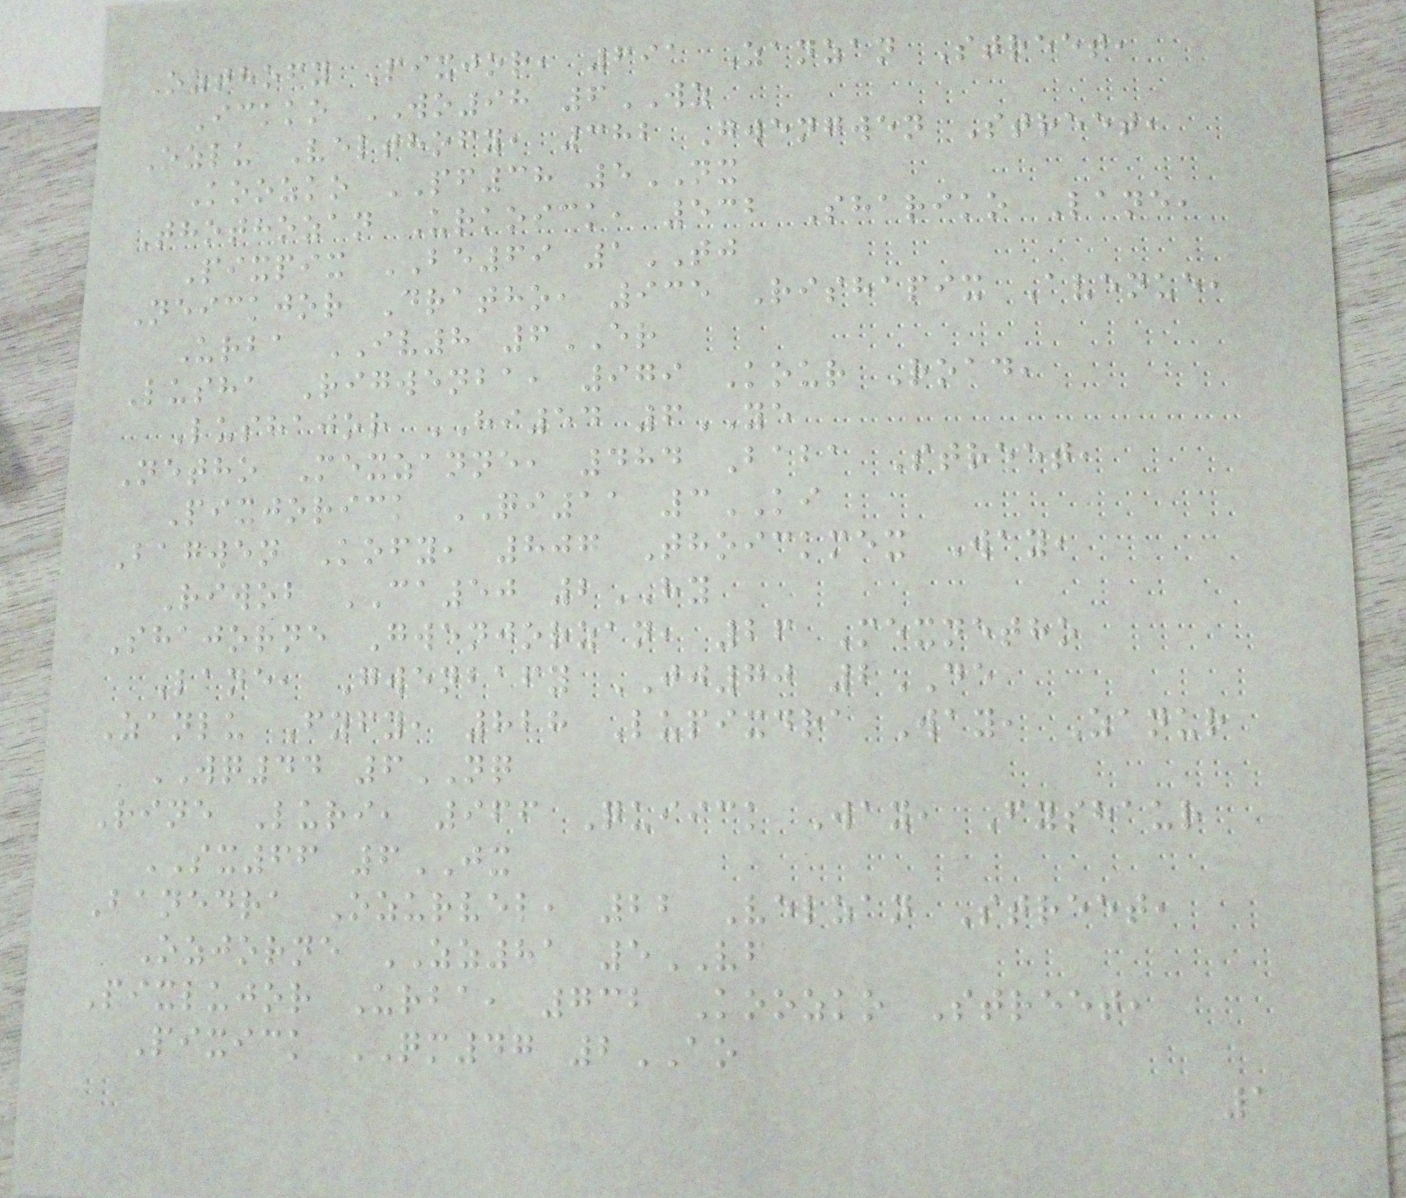Ozthofy Pixjor, 691 Zanzan Street,
Ickko WO98 6WZ
Ozlu Velthofy, 382 Gwengwen Street,
Koozko PF38 5NX
Thothozan Urkoick, 532 Shariko Lane,
Pixpix BE69 1TJ
Neickjor Dratho, 935 Rishapix Avenue,
Urba IV8 6ER
Lusha Rigwenba, 979 Kour Road,
Lushajor HI54 6YE
Netho Mexzanne, 484 Baba Street,
Pixjorick QI11 3KI
Bagwen Kofy, 807 Thoickmex Way,
Riwob CA50 2HY
Shajorne Gwenjorzan, 26 Mexnetho
Lane, Gwenbafy JJ70 2DE
Zanlu Fyfy, 828 Lupixdra Way, Zanur
WQ44 6NQ
Rine Luri, 966 Quiick Way, Fyshaur
SX66 6JX
Banedra Ozurvel, 22 Velzan Street,
Ozjorne ZZ81 5VF
Pixlujor Urba, 732 Koozko Street,
Pixick QM47 2AO
1
